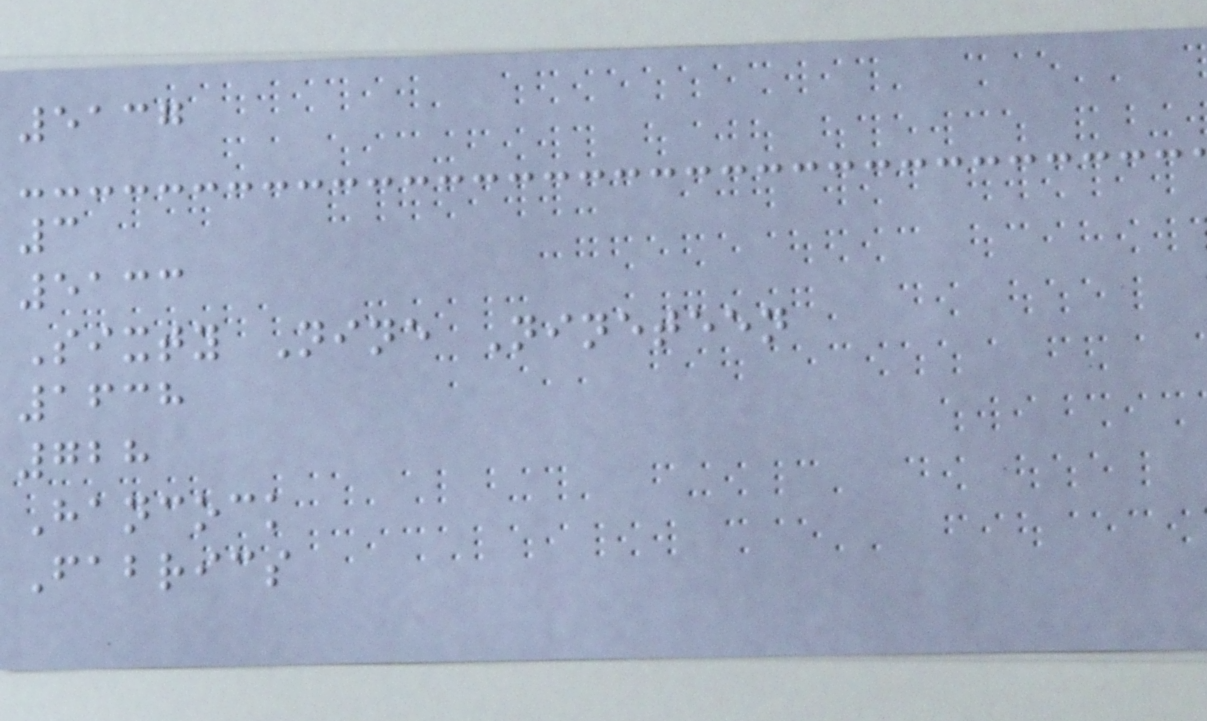5137
3
5133
Sixty Nine Nineteen
1638
728
Hancock
Fabrics
